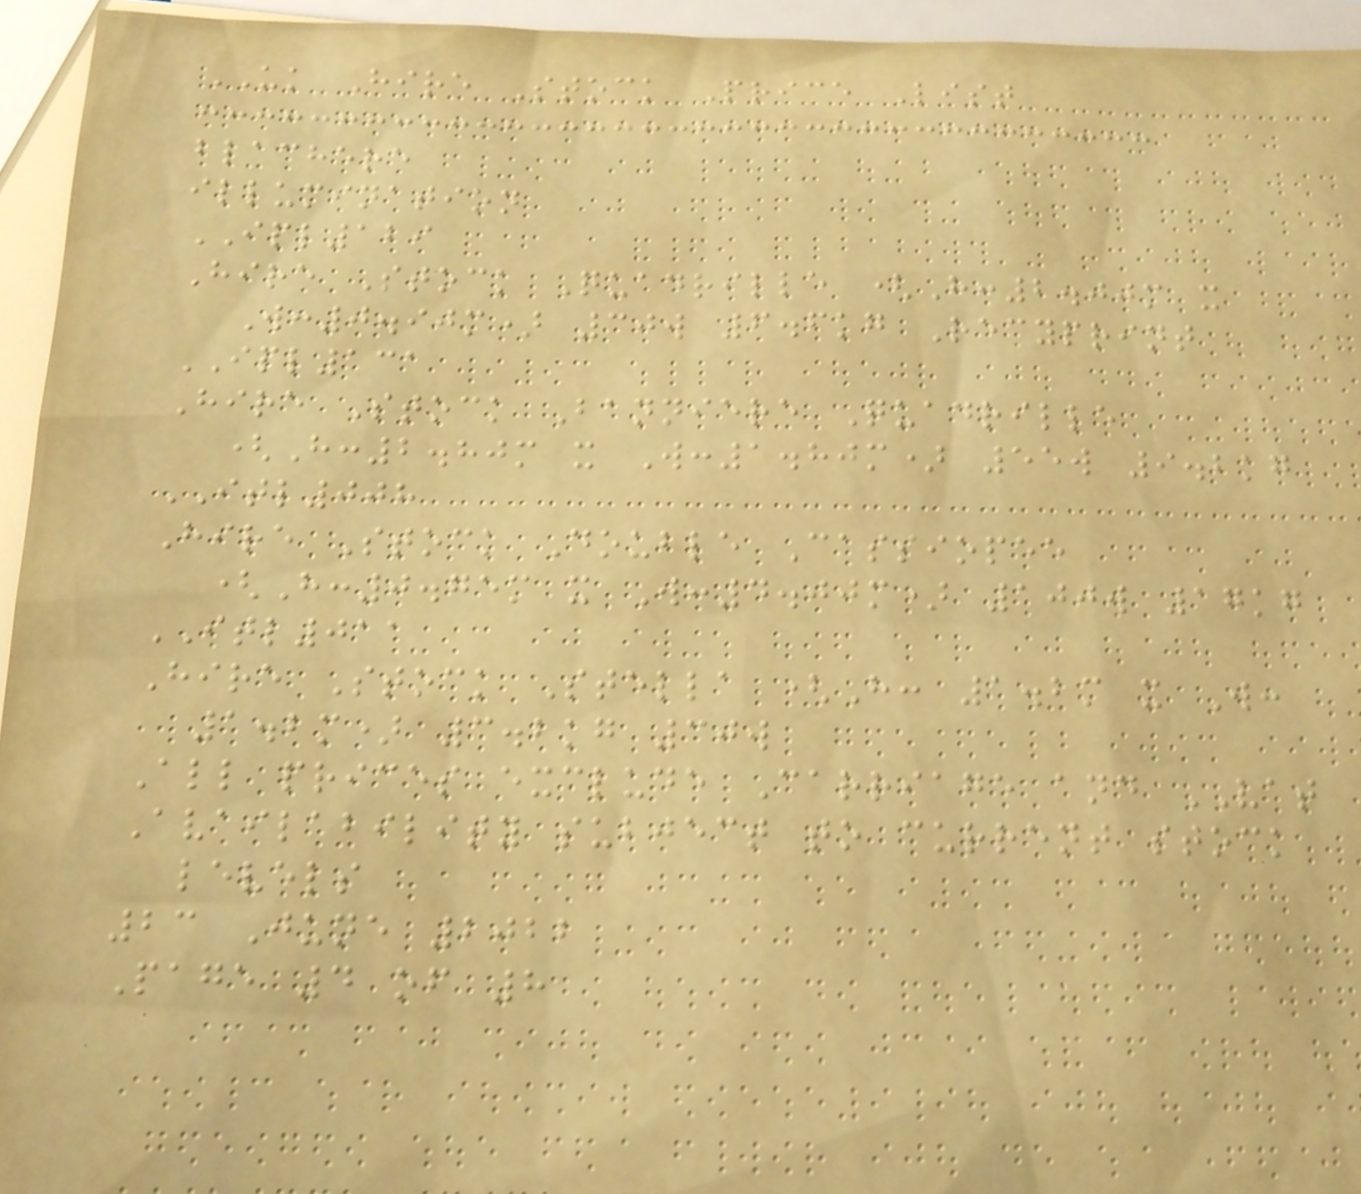UK Hire Stock Price List
blachere
illumination
IPL129
Hire Stock Quadrille (H:2.00m x
W:0.90m) 30w 6.6kg Recyprint
IPL131
Hire Stock Banniere Quadrille
(H:2.80m x W:1.80m) 55w 9.2kg
ITL008
Hire Stock Double Cassiopee
(H:0.75m x W:4.00m) 100w 17kg
ITL011
Hire Stock Stella (H: 1.2m x W:
1.2m) 3.2kg 30w
All prices exclude Carriage and VAT
Availability subject to current stock
levels
23 June 2022
Page 4 of 8
